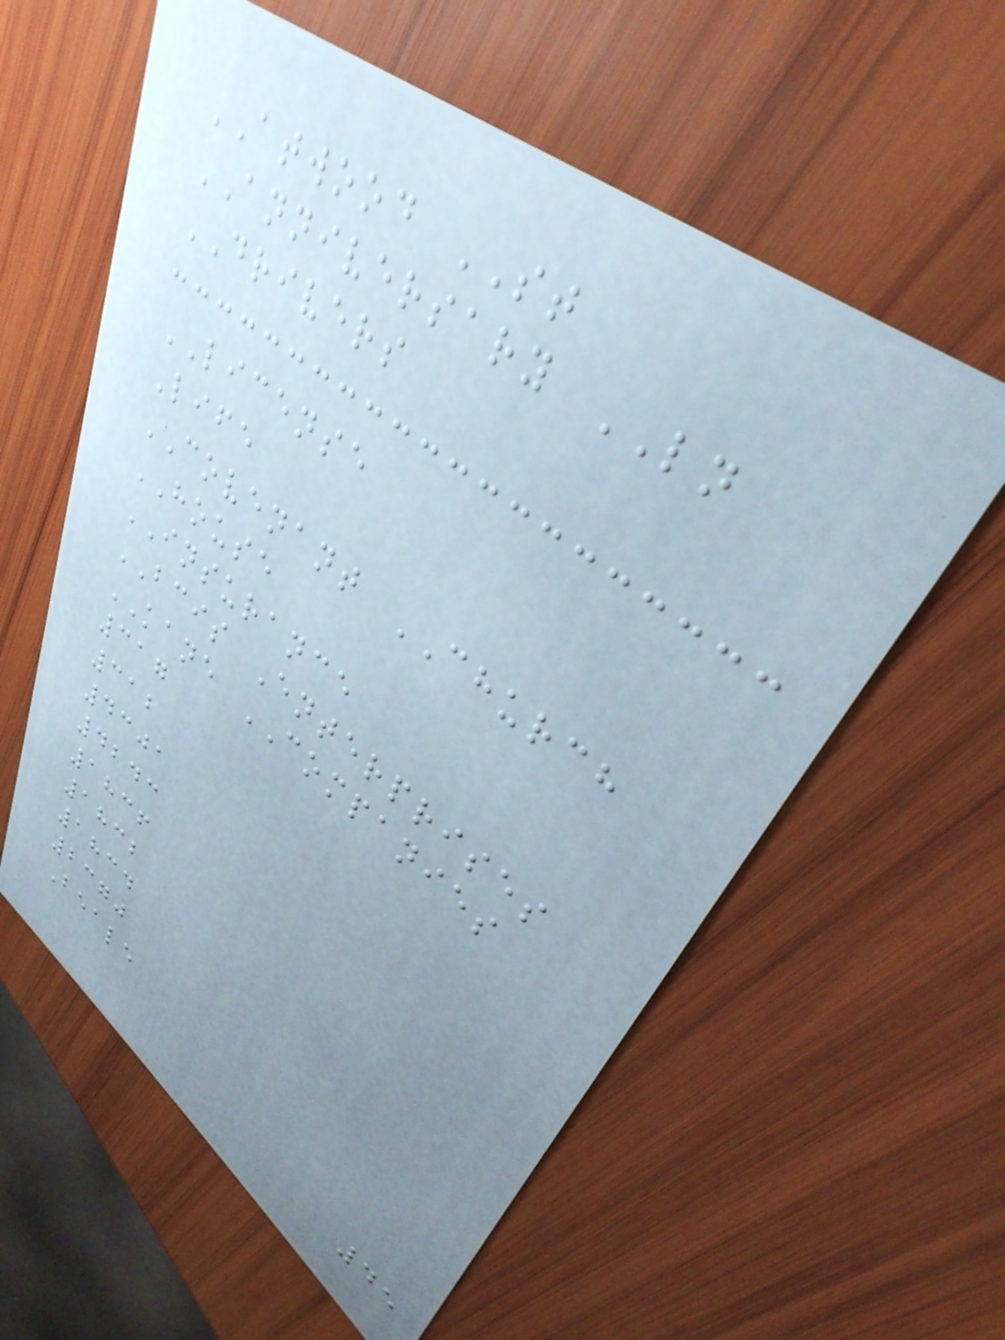ATWOOD ST
ANNIVERSARY LN
DRIVERS
LICENSE
Life
COVENANT CHURCH
HOUSE
INSURANCE
BCIS Enterprises
KANE COMPANIES
317
312
4301
4243
1836
1832
1834
2370
Beale
45
